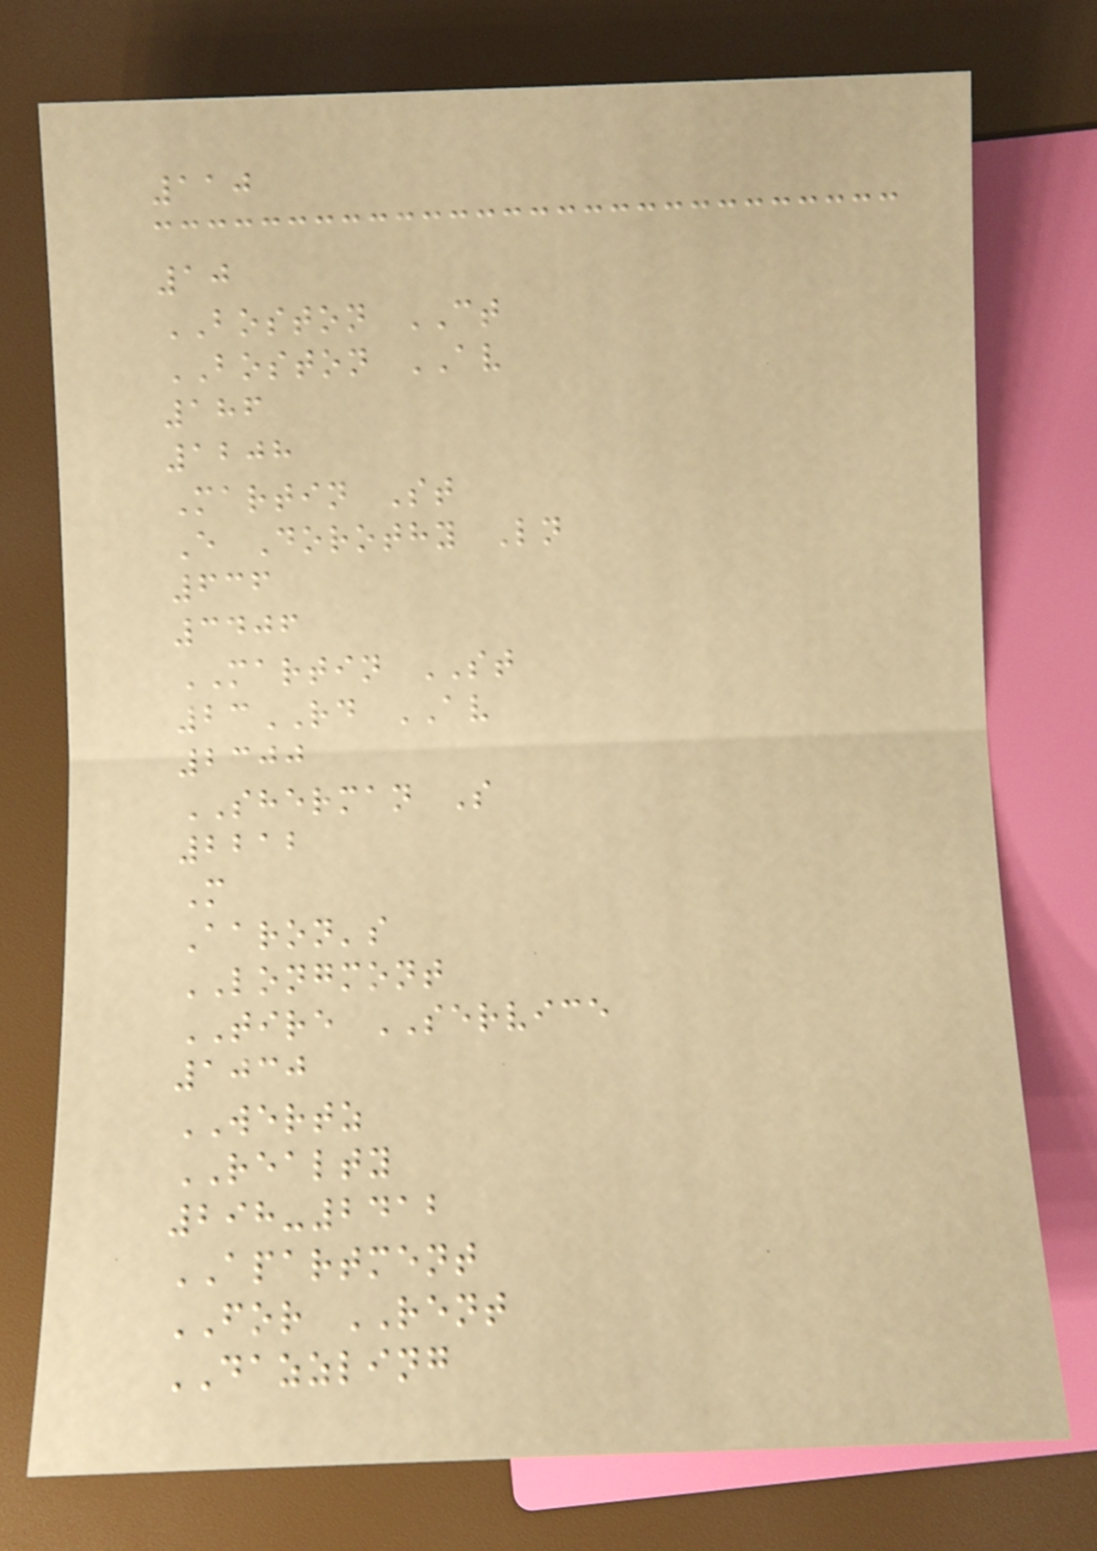110
10
BOSTON CT
BOSTON AV
186
1208
Martin St
E Dorothy Ln
636
3406
MARTIN ST
23RD AV
2300
SHERMAN S
2212
M
Aaron's
LONGMONT
TIRE SERVICE
1030
WERTZ
REALTY
298-2412
APARTMENT
FOR RENT
DAZZLING
